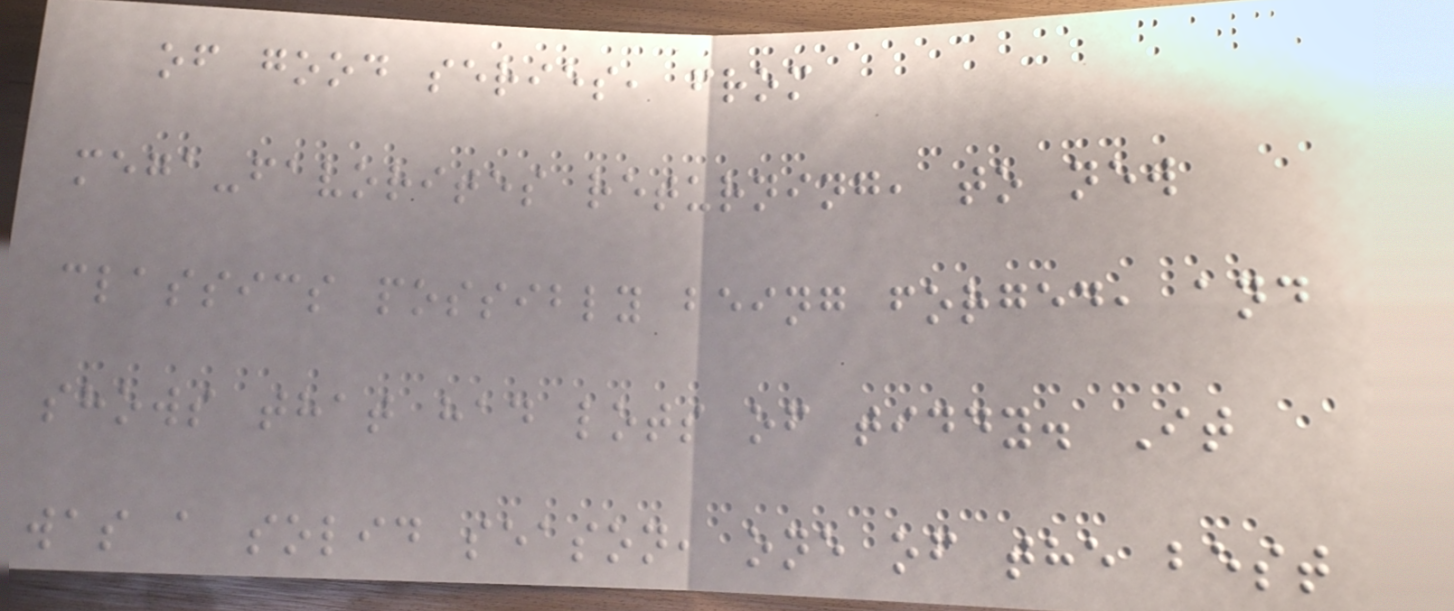of good series, from
mega-favorites returning, to new
classics possibly being forged, and
shows that had lots of tiddy. It
was a solid season, one of the best
